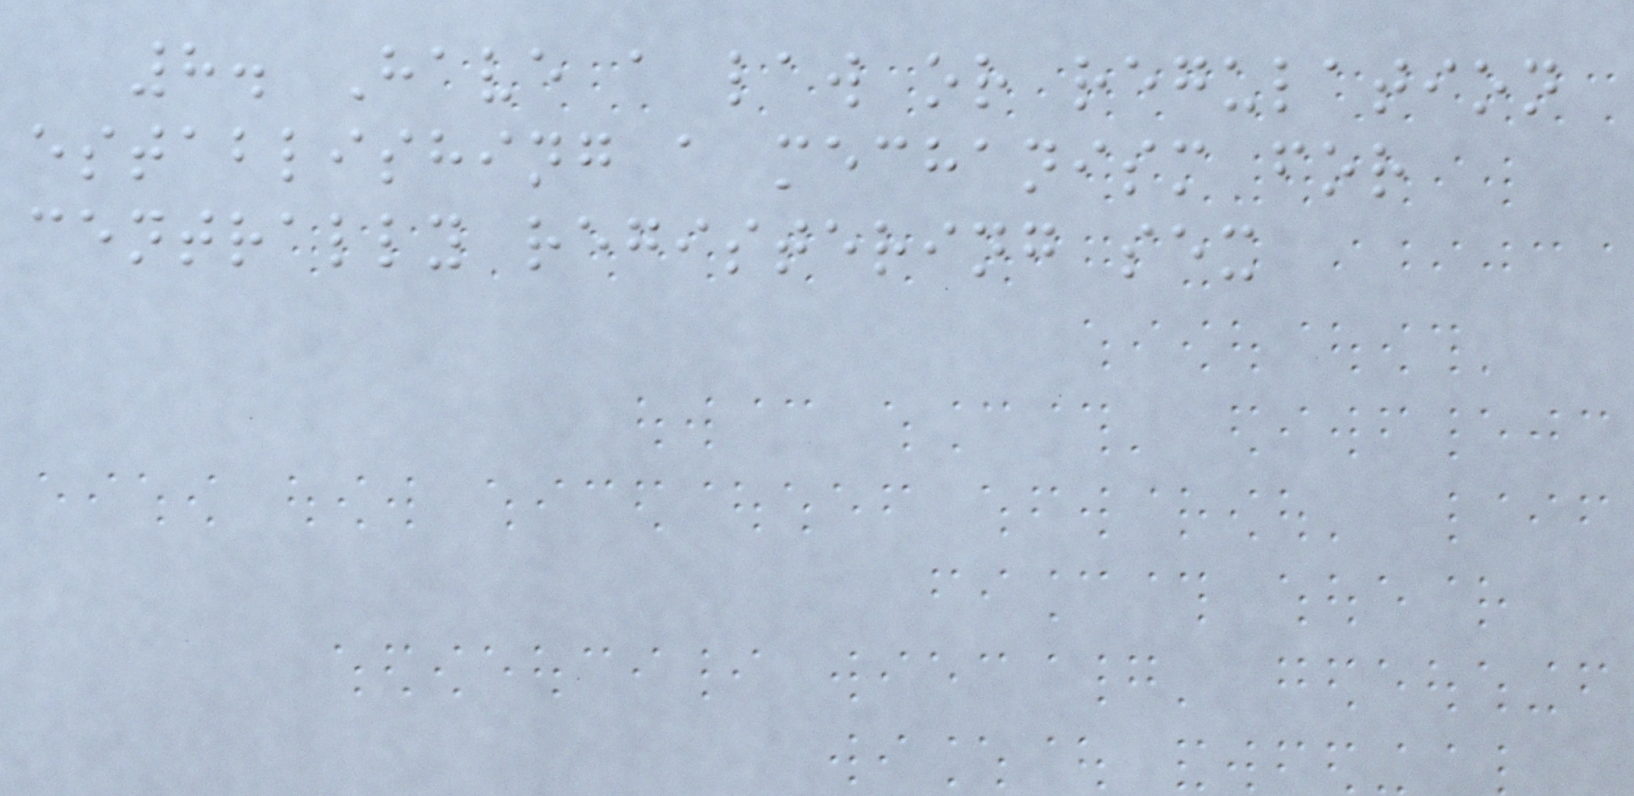8. Have a law or regulation
establishing a mechanism for
centrally registering sex
